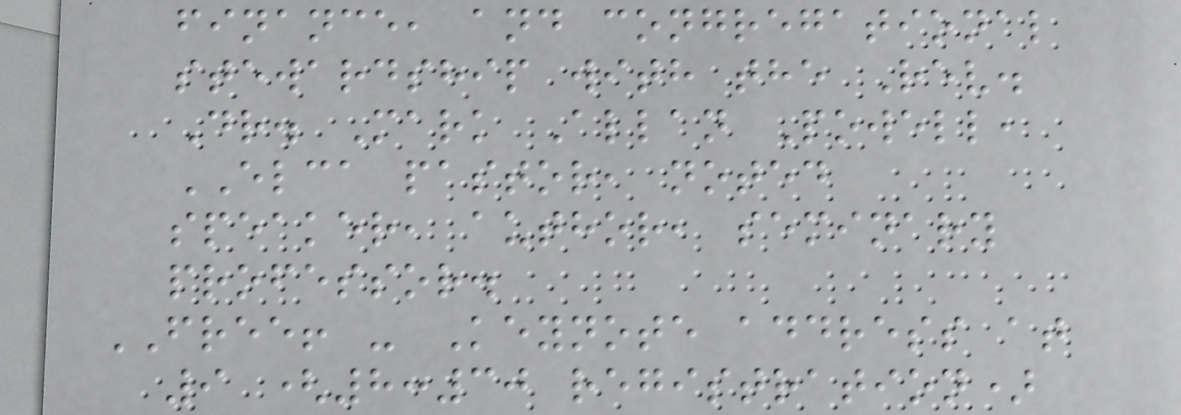finance, and congregational
stewardship with the Rev.
Dr. Mark Allan Powell,
ELCA pastor, noted
speaker, author, seminary
professor.
FREE! - Keynote address at
9 (8:30 registration)
